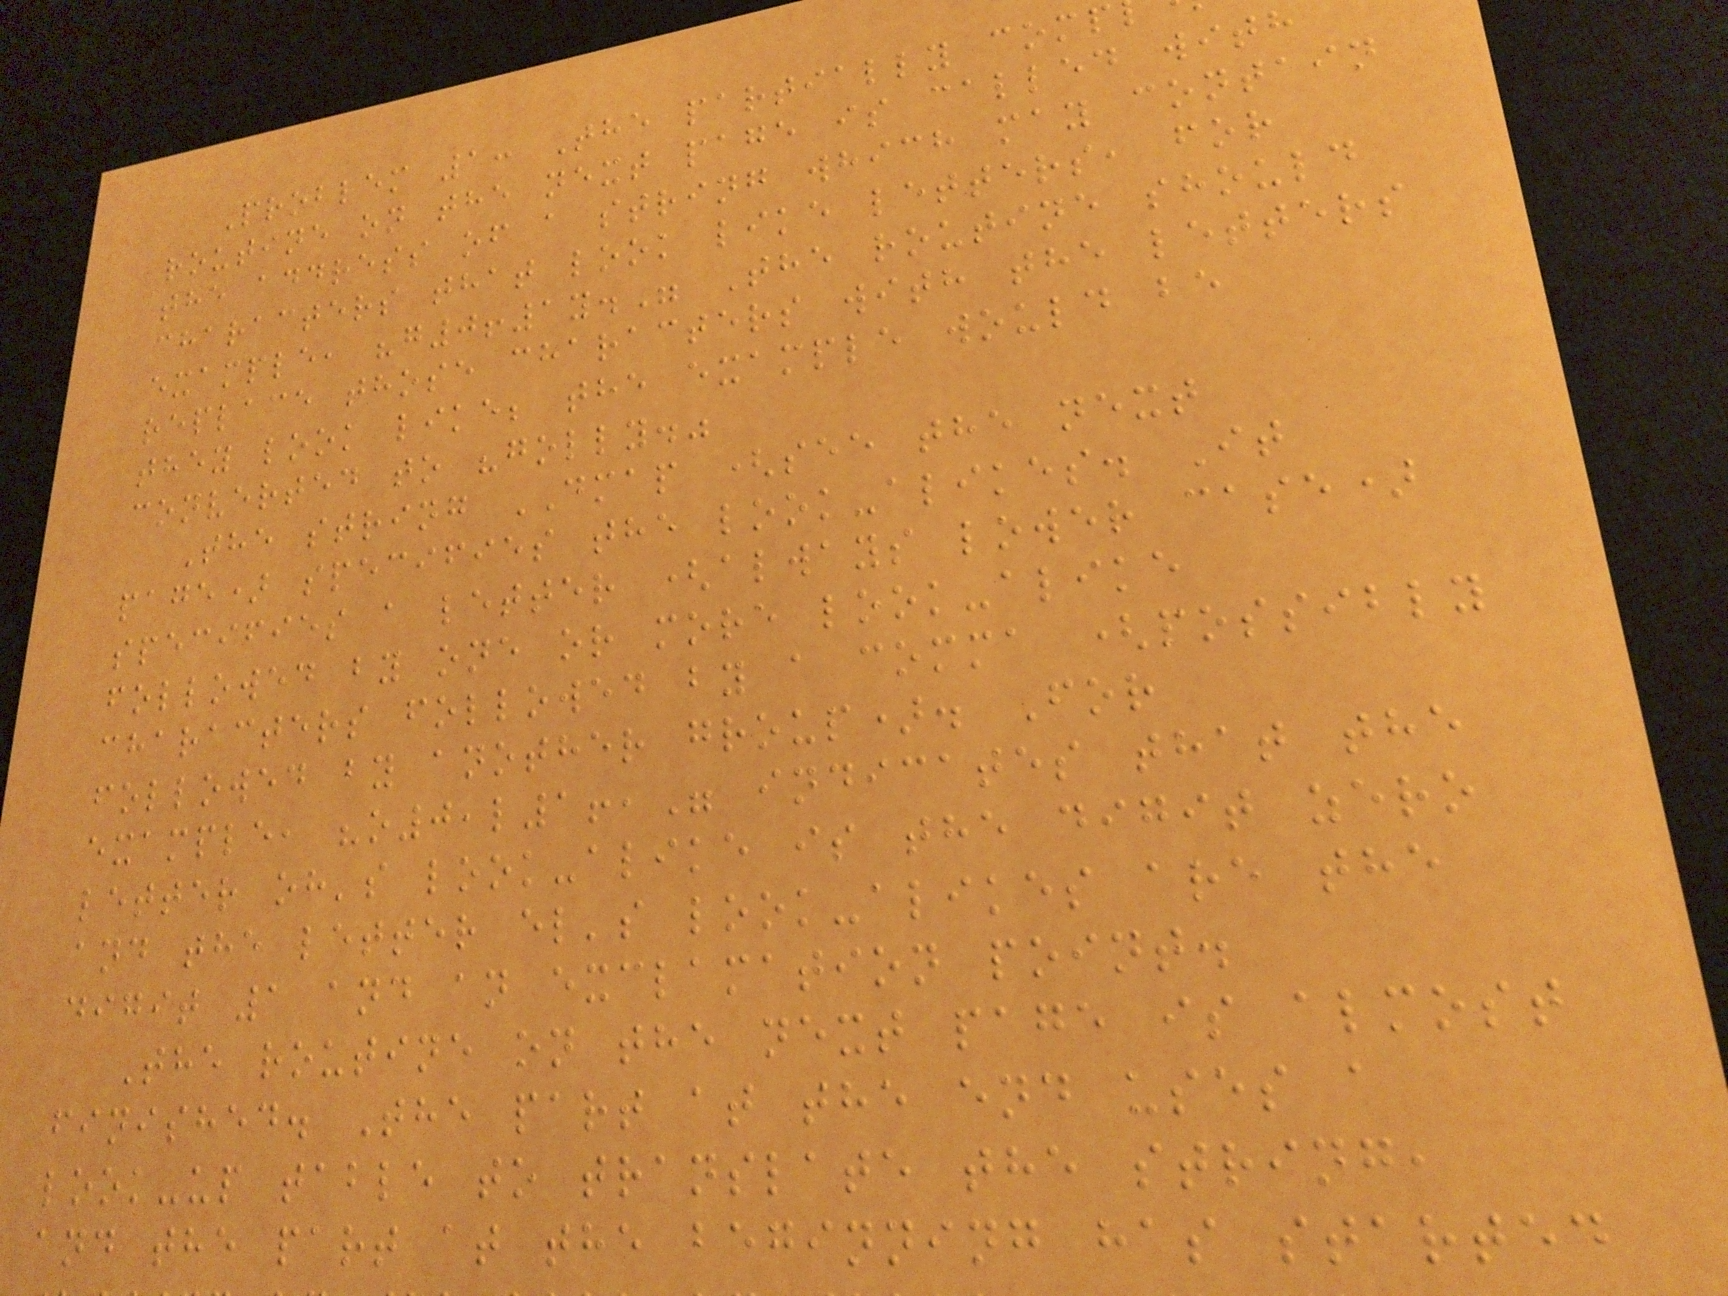Problem 1: The partially comp
routine on the next page is called with
the address of a string which may contain
characters that look like letters, for
example, "g0!1y." The routine should
replace those characters with the letters
they look like; the example would be
converted to "golly."
The string DMAP (see the next
page) specifies the look-alikes. It
specifies a letter (always lower case)
followed by one or more look-alike
characters followed by a comma (possibly
followed by another group). For
example, "o0,l1!," indicates that the
letter oh's look-alike is the digit zero
and the letter el's look-alikes are the
digit 1 and an exclamation point.
The routine on the next page is almost
finished. The part at the end uses a
look-up table to translate the string,
and the part at the beginning has started
